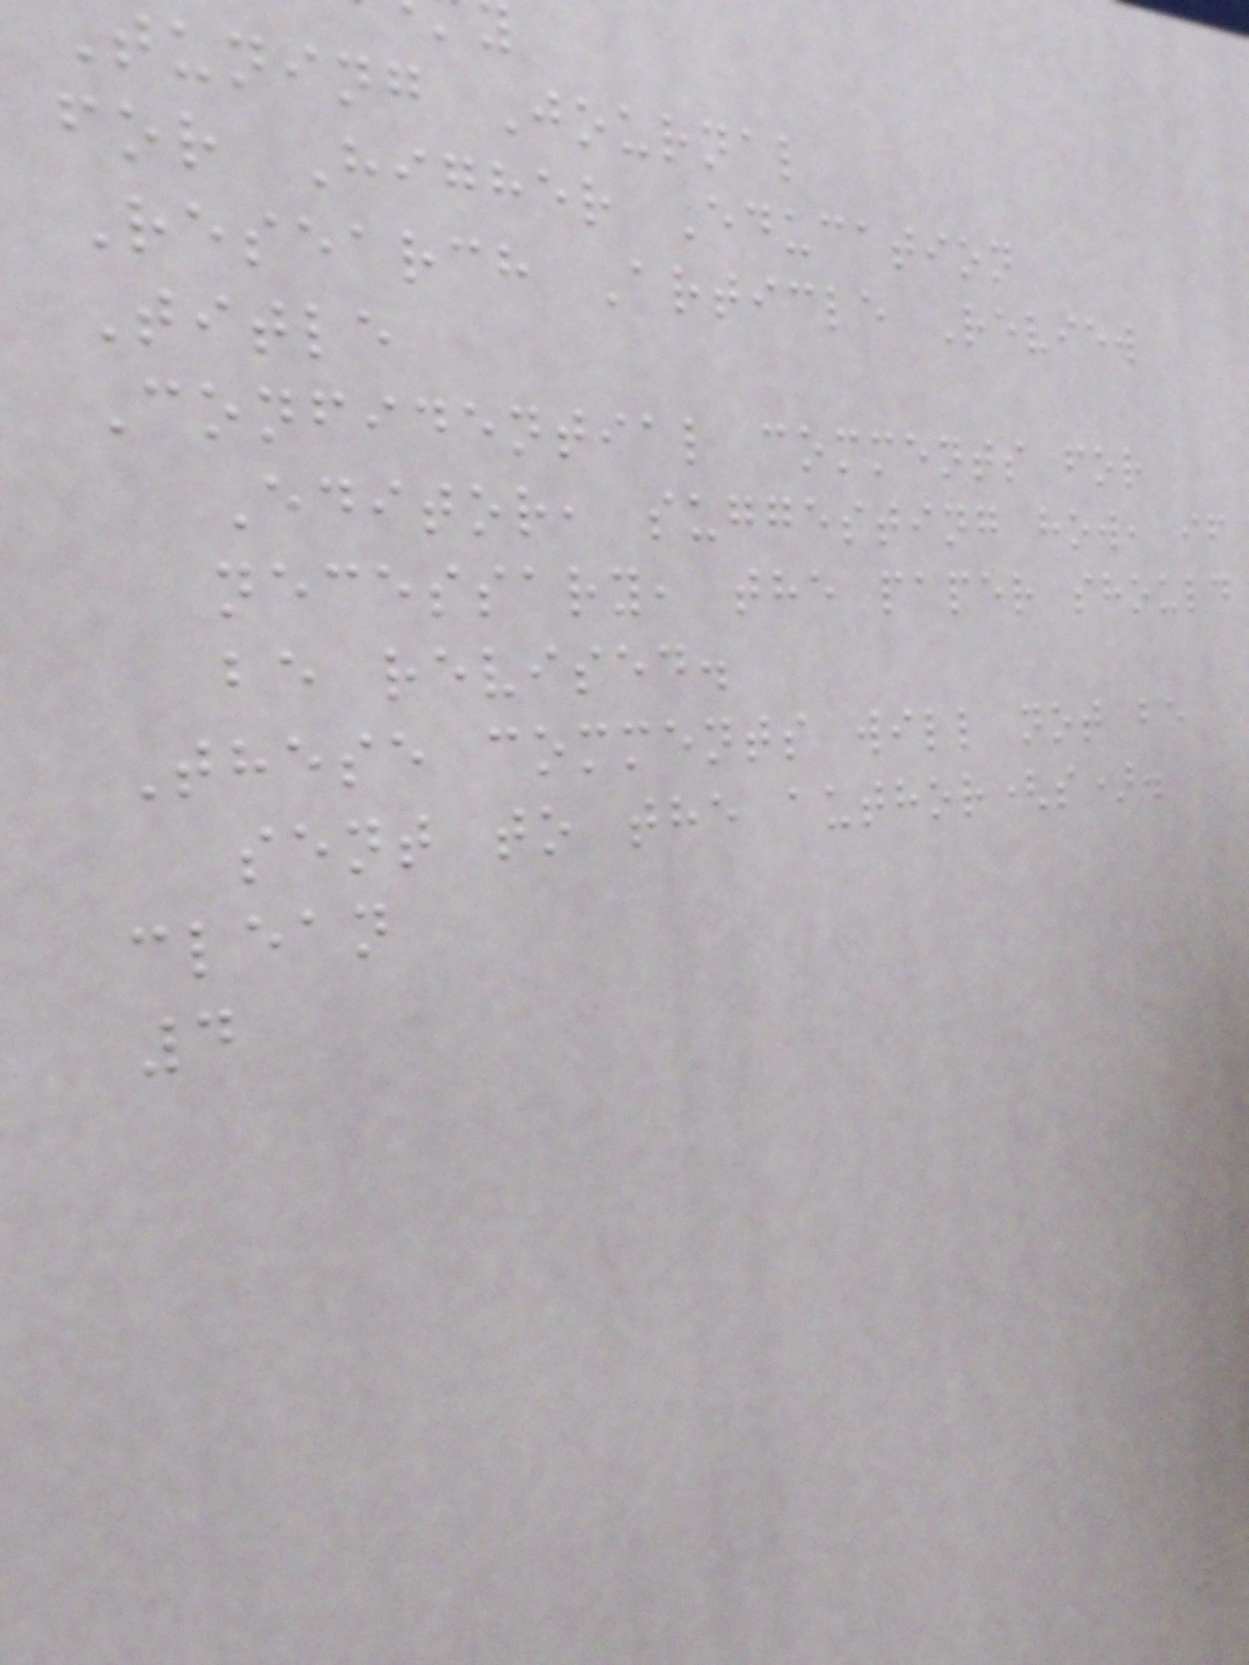tuning Journal
for Higher Education
Research Article Review
Title
Confidential comments for
Editor, suggesting how, if
necessary, the paper should
be revised.
These comments will not be
sent to the author(s).
clean
4
